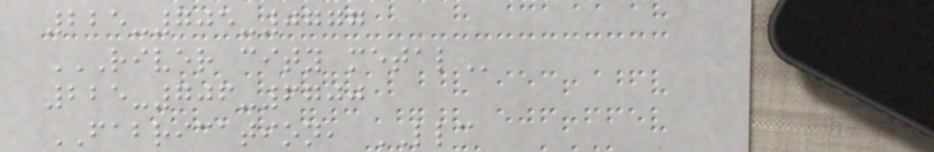225-705-0777
RIVER CITY METAL
225-706-6700
FABRICATION, LLC
